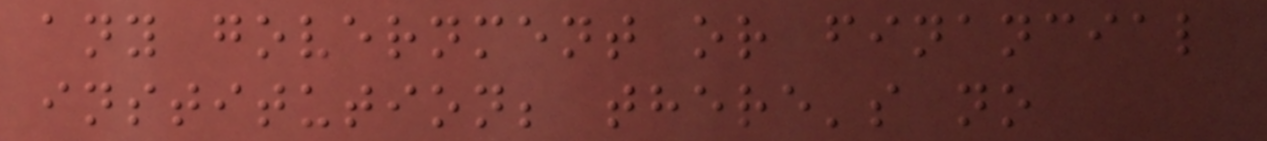any government or financial
institution; there's no
